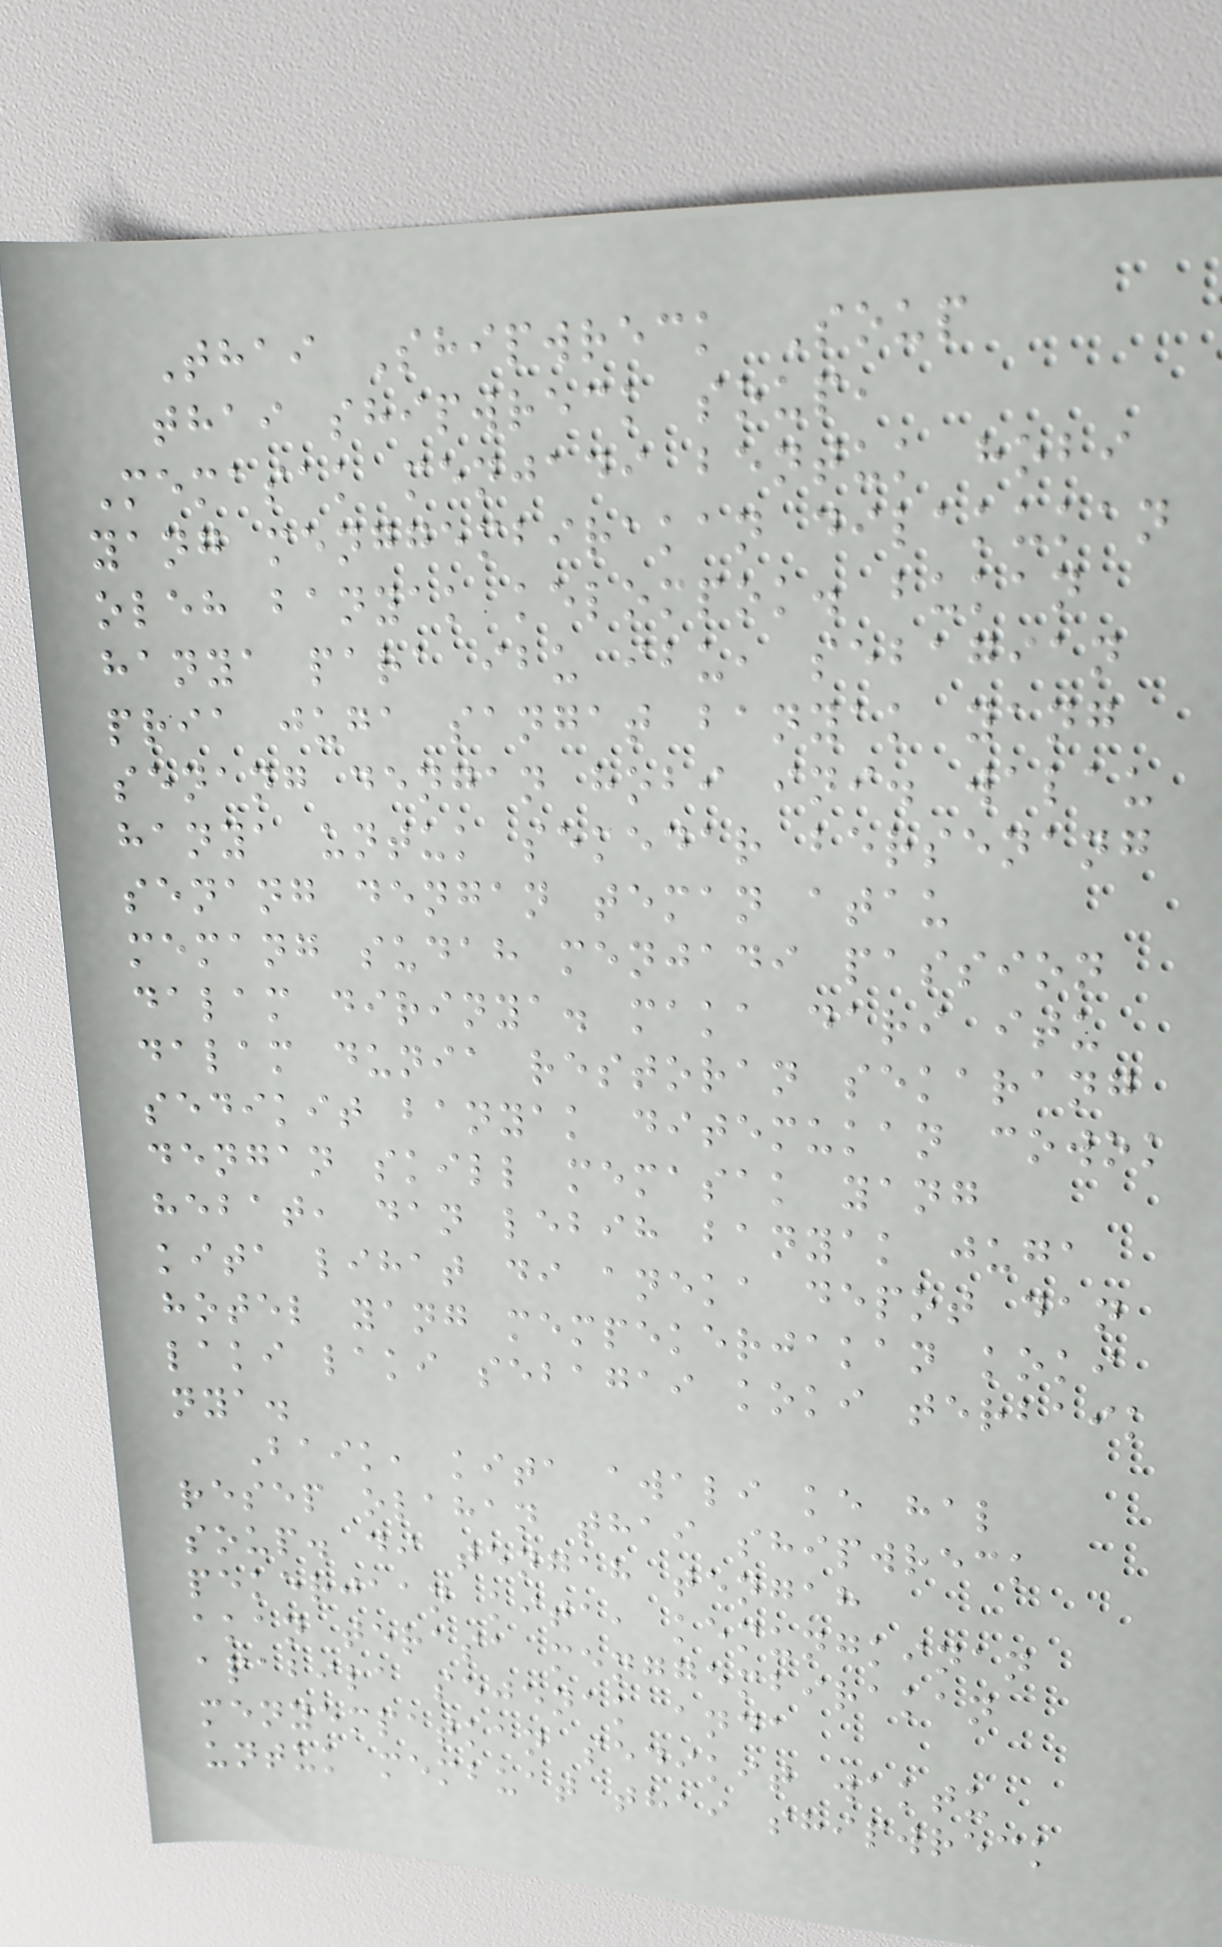Thai Shipwreck Soup
thai shipwreck soup,
Memasak menjadi bentuk hobi
yang menggembirakan dilakukan
oleh banyak kelompok. bukan
hanya para ibu ibu, sebagian
pria juga sangat banyak yang
senang dengan hobi ini. walau
hanya untuk sekedar bersenang
senang dengan teman atau
memang sudah menjadi passion
dalam dirinya. maka dari itu
dalam dunia restoran sekarang
sedikit banyak ditemukan cowok
dengan skill memasak yang
hebat, dan lebih banyak juga
kita lihat di aneka depot dan
hotel yang mempekerjakan koki
laki laki sebagai koki terbaik
nya.
Baik, kita awali ke hal
resep olahan thai shipwreck
soup. di tengah tengah
pekerjaan kita, kemungkinan
akan terasa menggembirakan
apabila sejenak anda
menyempatkan sedikit waktu
untuk membuat thai shipwreck
